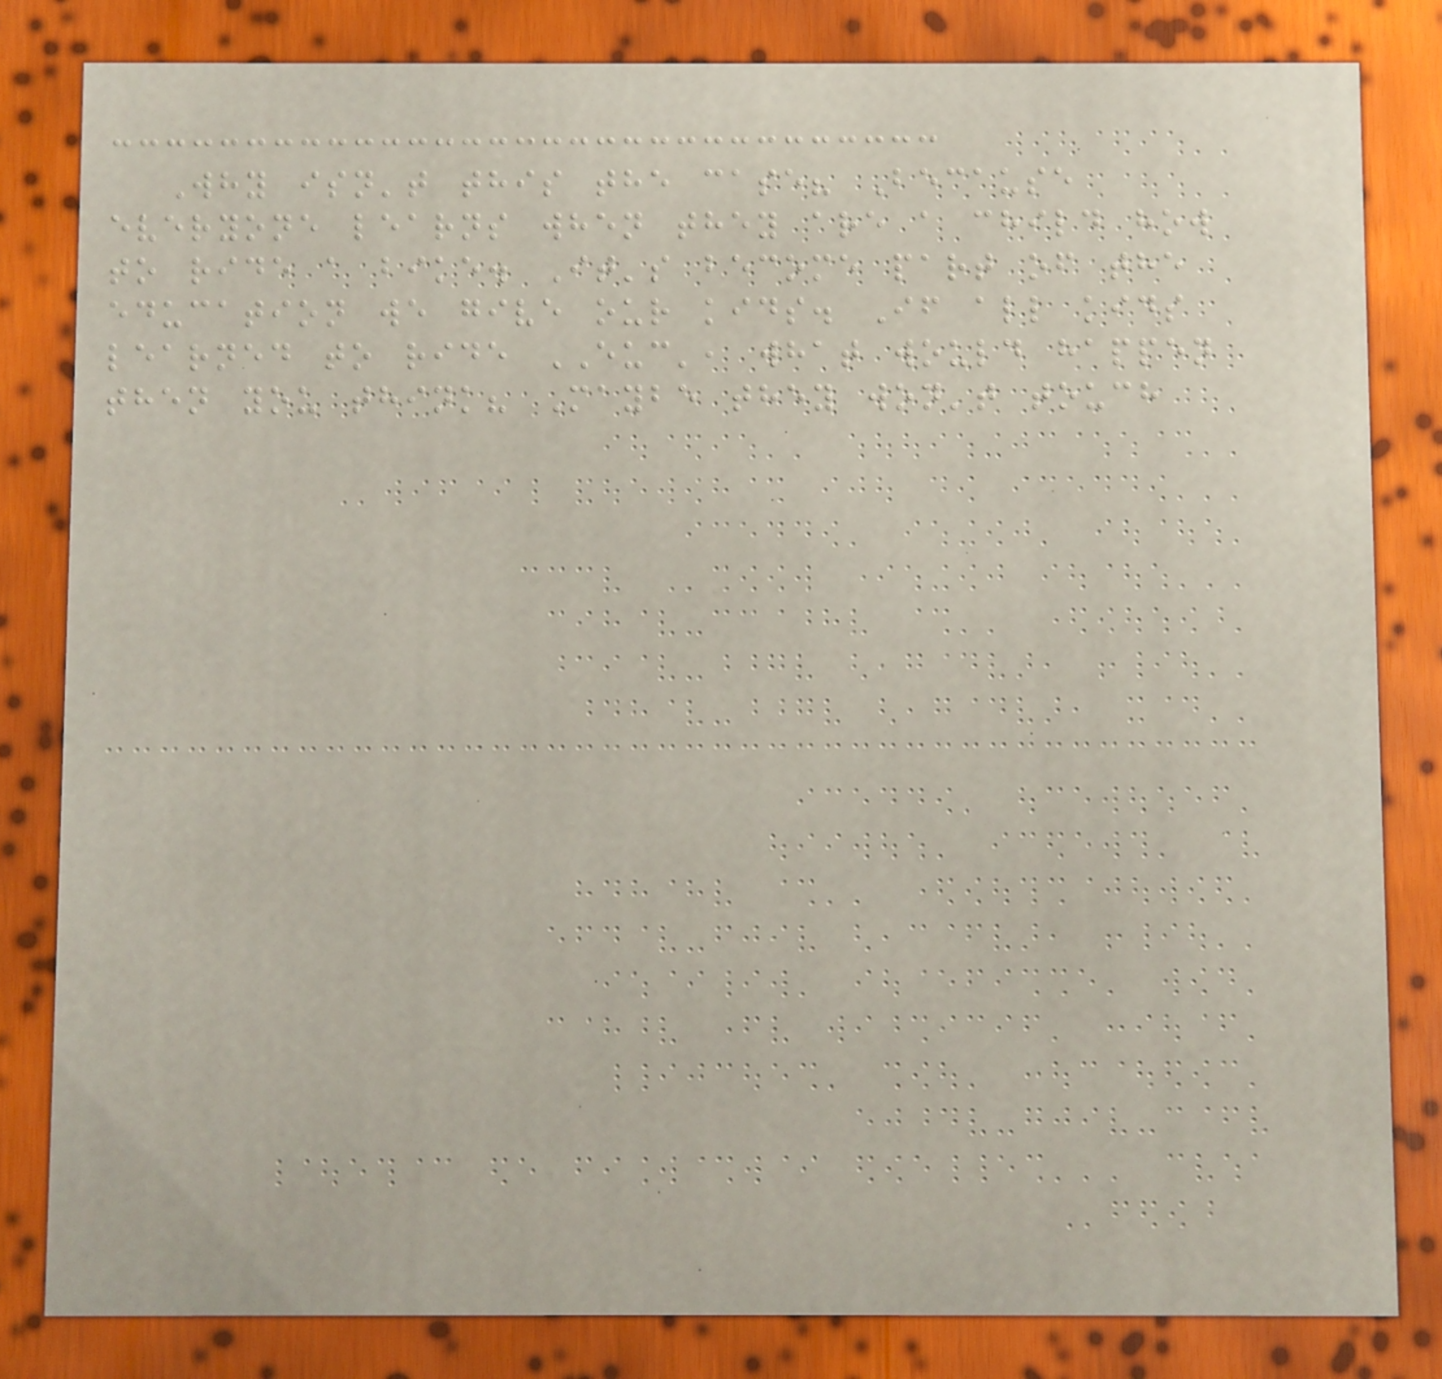Why isn't this the case? Because
everyone learns when they are a child how
to ride a bike. It's become part of the
education we give our kids. If all kids
learned to ride EUC', what would happen
then you think? Maybe they won't touch
